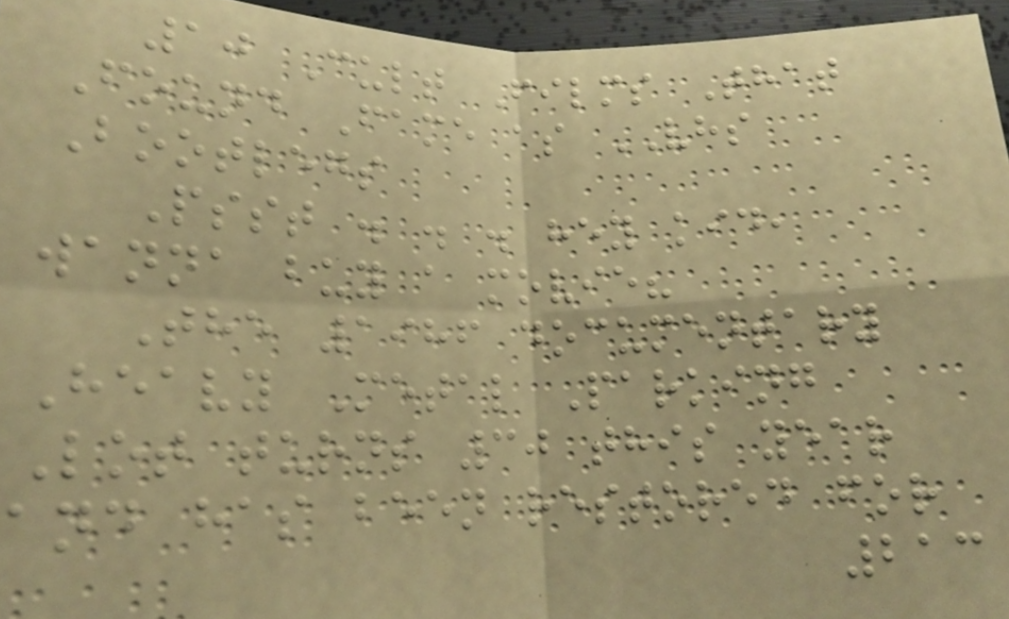10 Cult Films That
Found Fame as VHS
Bootlegs
Psst . . . hey kid,
wanna buy a movie?
The 1986 documentary
Heavy Metal Parking
Lot turns 30 this year
and has been restored for
213
